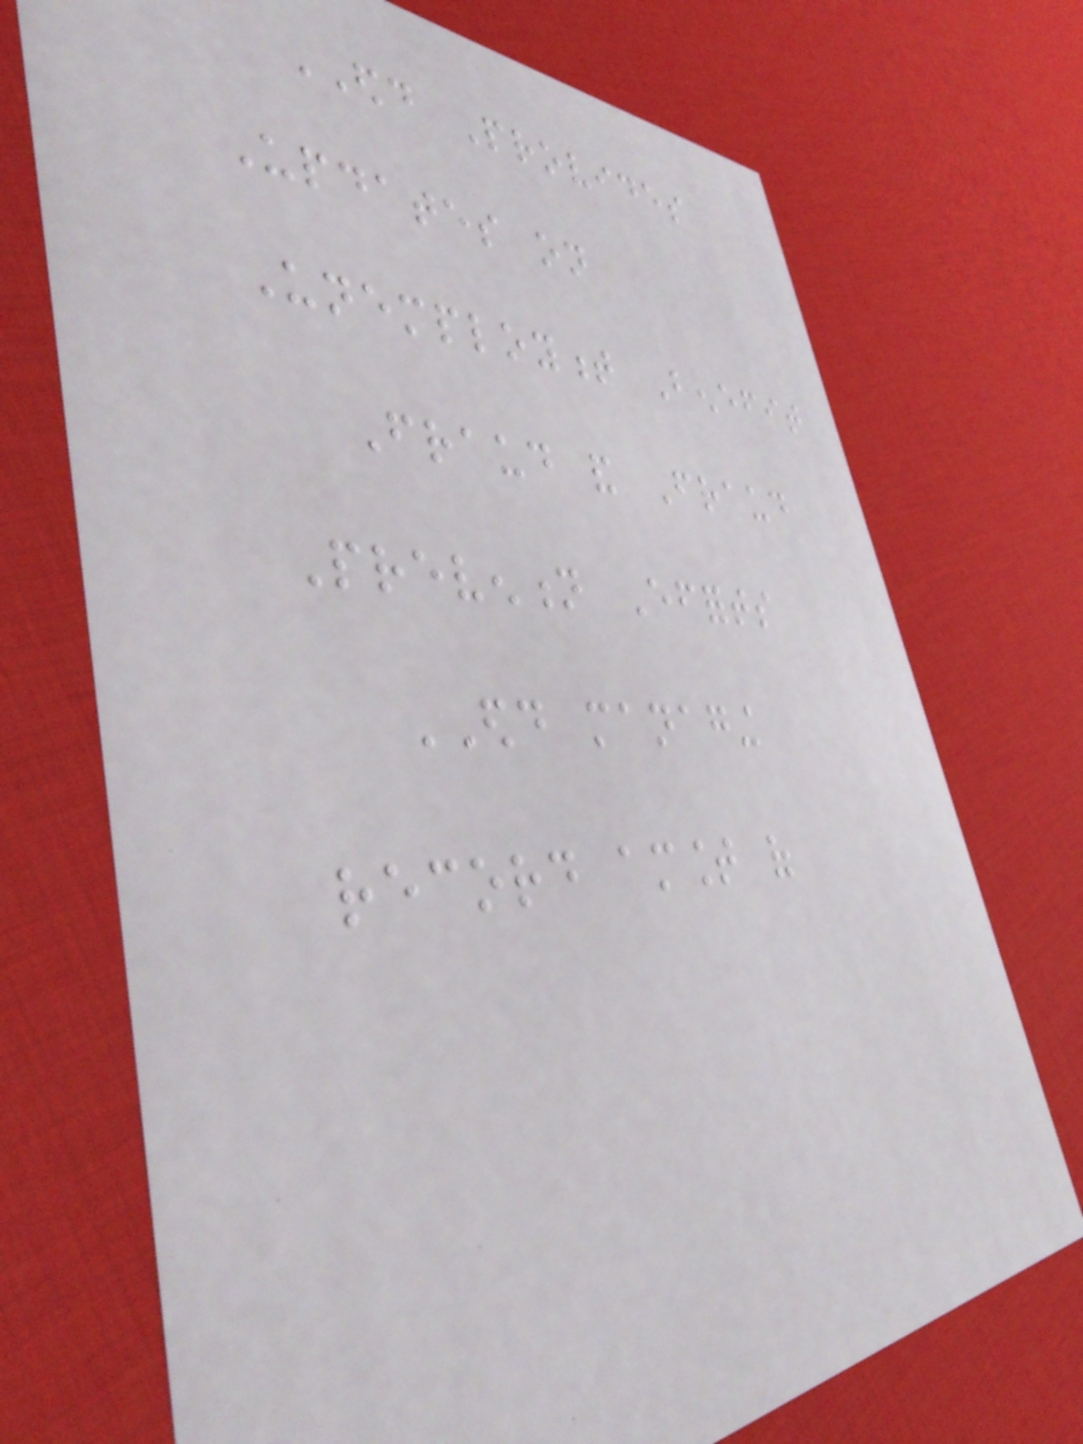EDD Provides
Updates on
Unemployment Benefit
Fraud and Fraud
Prevention Efforts
EDD managing
record amount of
